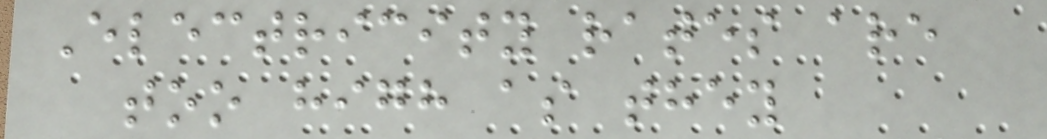Electricity rates are
too high as they
